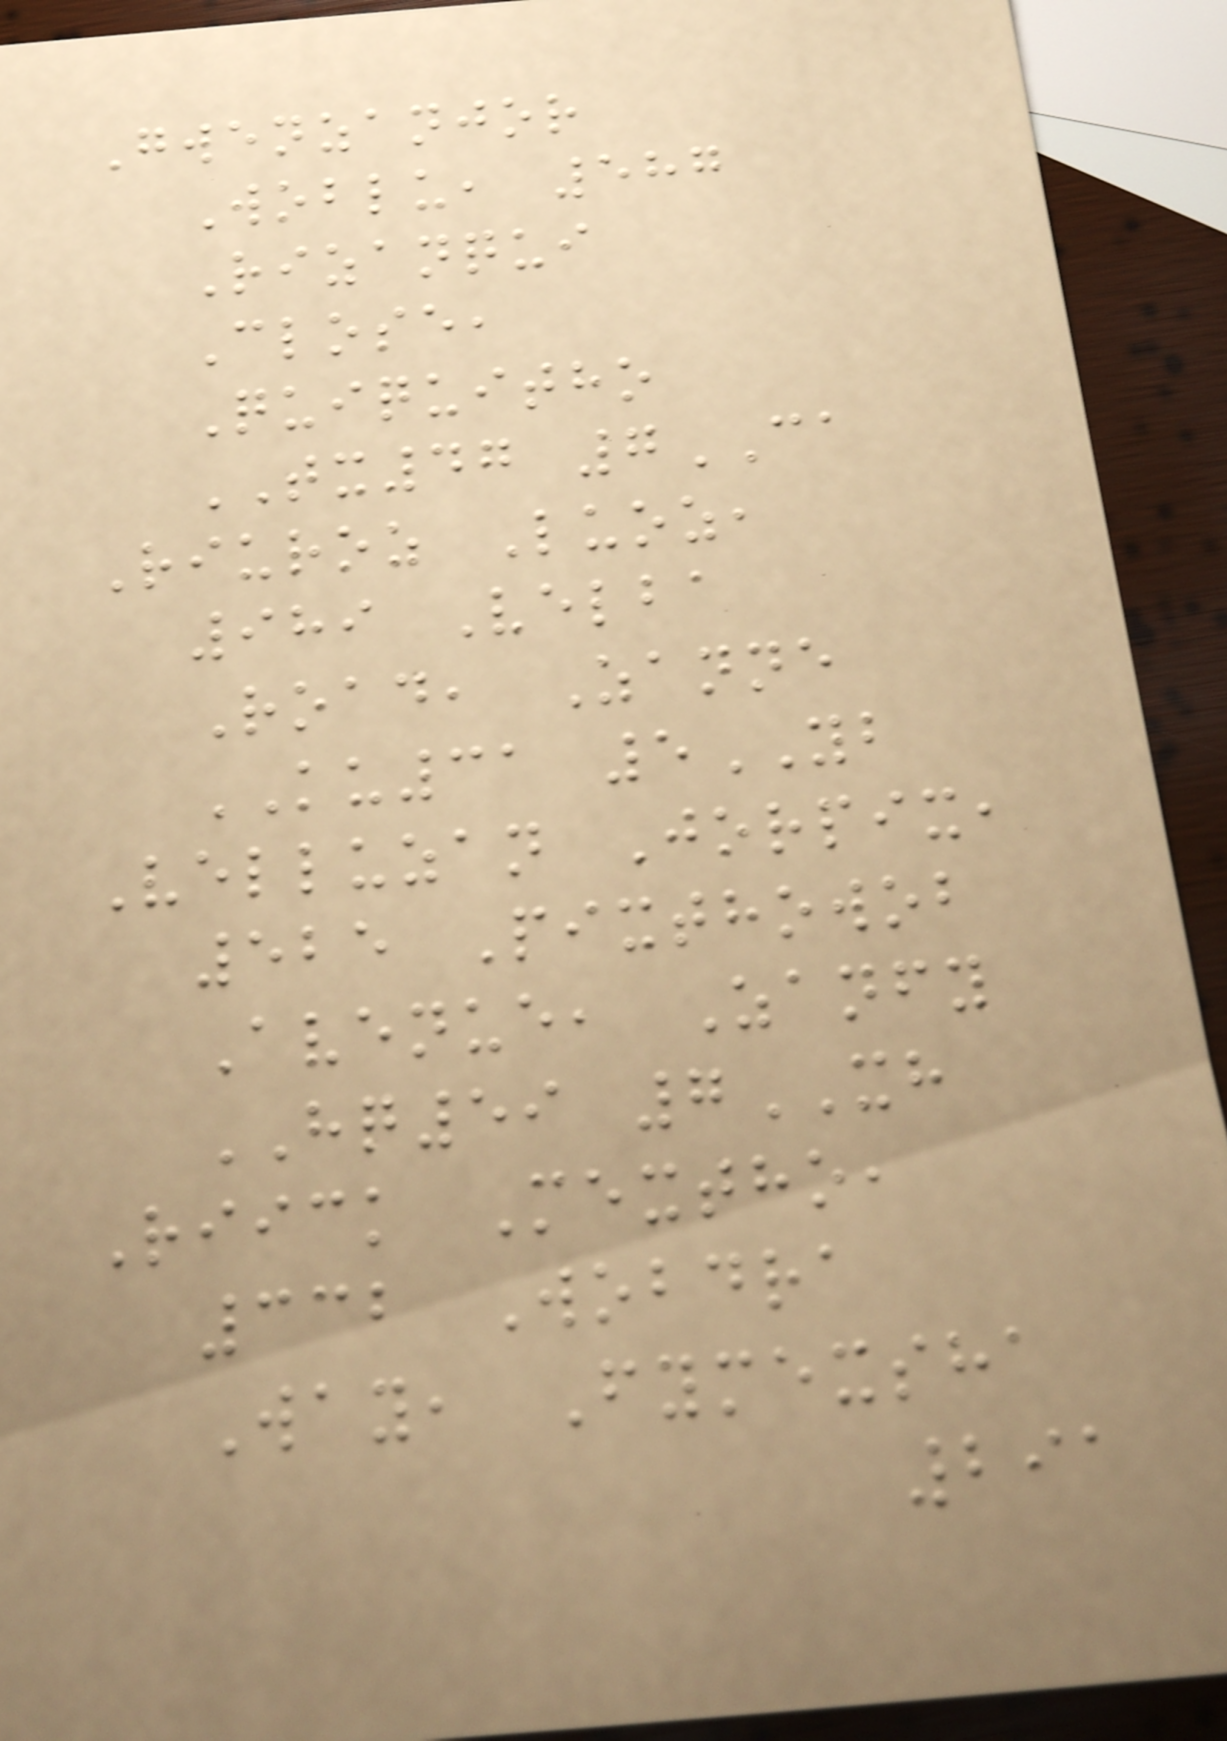Gwenzanjor
Woblu, 587
Rizanqui
Close,
Quiquitho
TX47 7CA
Riuroz Luoz,
989 Velba
Road, Zanne
KU31 5YB
Velluzan Jorpix,
525 Pixthowob
Avenue, Zanfy
HQ59 7XH
Riick Mextho,
332 Wobdra
Way, Fymexsha
291
